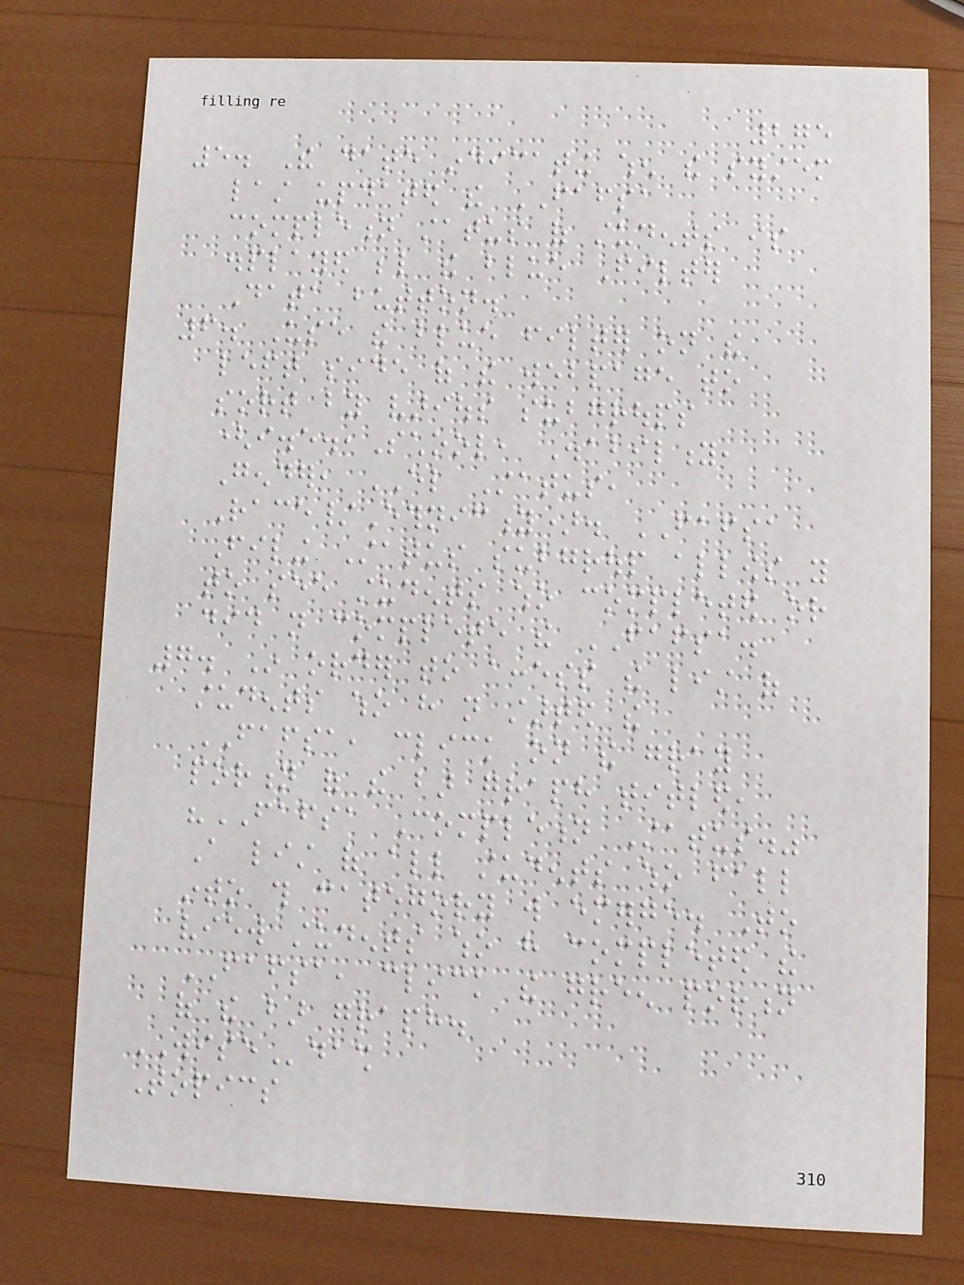275
5. The date indicating when the system
last updated the FAFSA
completion status of students is
displayed below the blue Filter
Data button.
6. Use the blue filter on the
left side of the webpage to
sort by various subgroups
(i.e.,School, Disability,
Gender, EL Status,
Race/Ethnicity). FAFSA
Filing Status subgroup allows you
to see students who completed or
did not complete the FAFSA.
7. In order to access the list of
students who have not started the
FAFSA, click on the gray
portion of the bar graph titled,
"FAFSA Completion Status."
A list of all students who fall
into this category will emerge. To
view students who have completed the
FAFSA, click the green portion
of the bar graph.
WISEdash
Topics
